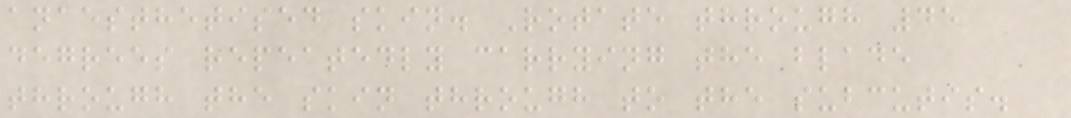anaesthetised skin. Rotate through 45
degrees repeatedly carrying the blade
through the skin through to the subcutis.
